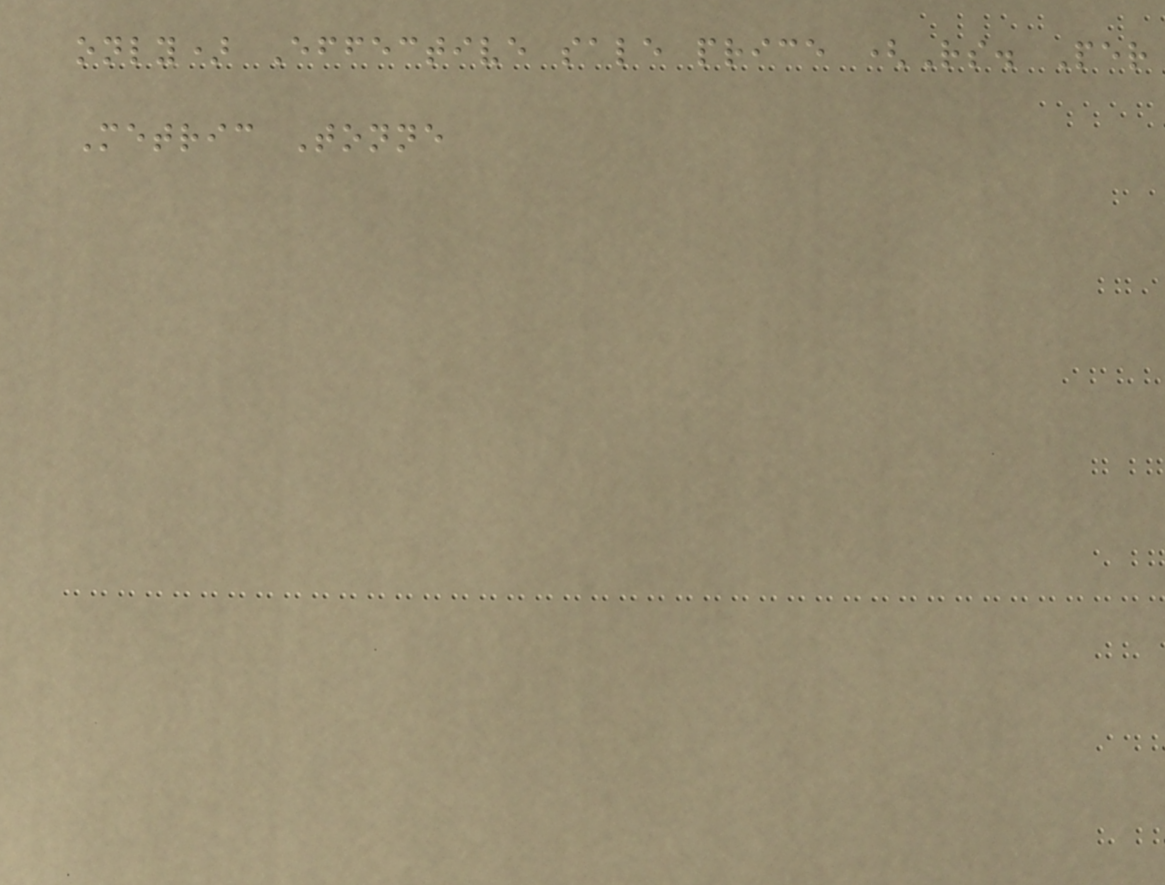only) Effective sale price (Rs. Per
Metric Tonne
